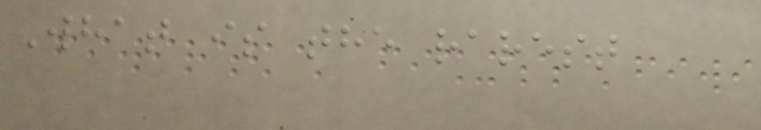What is the rarest
